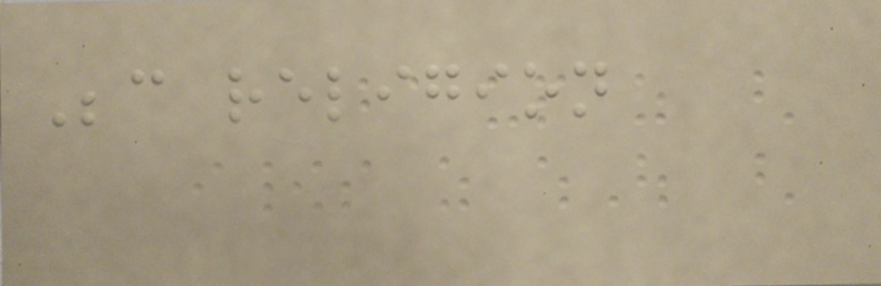Because religion
